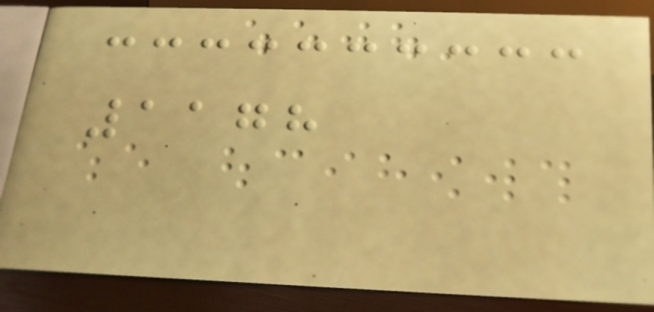1178
